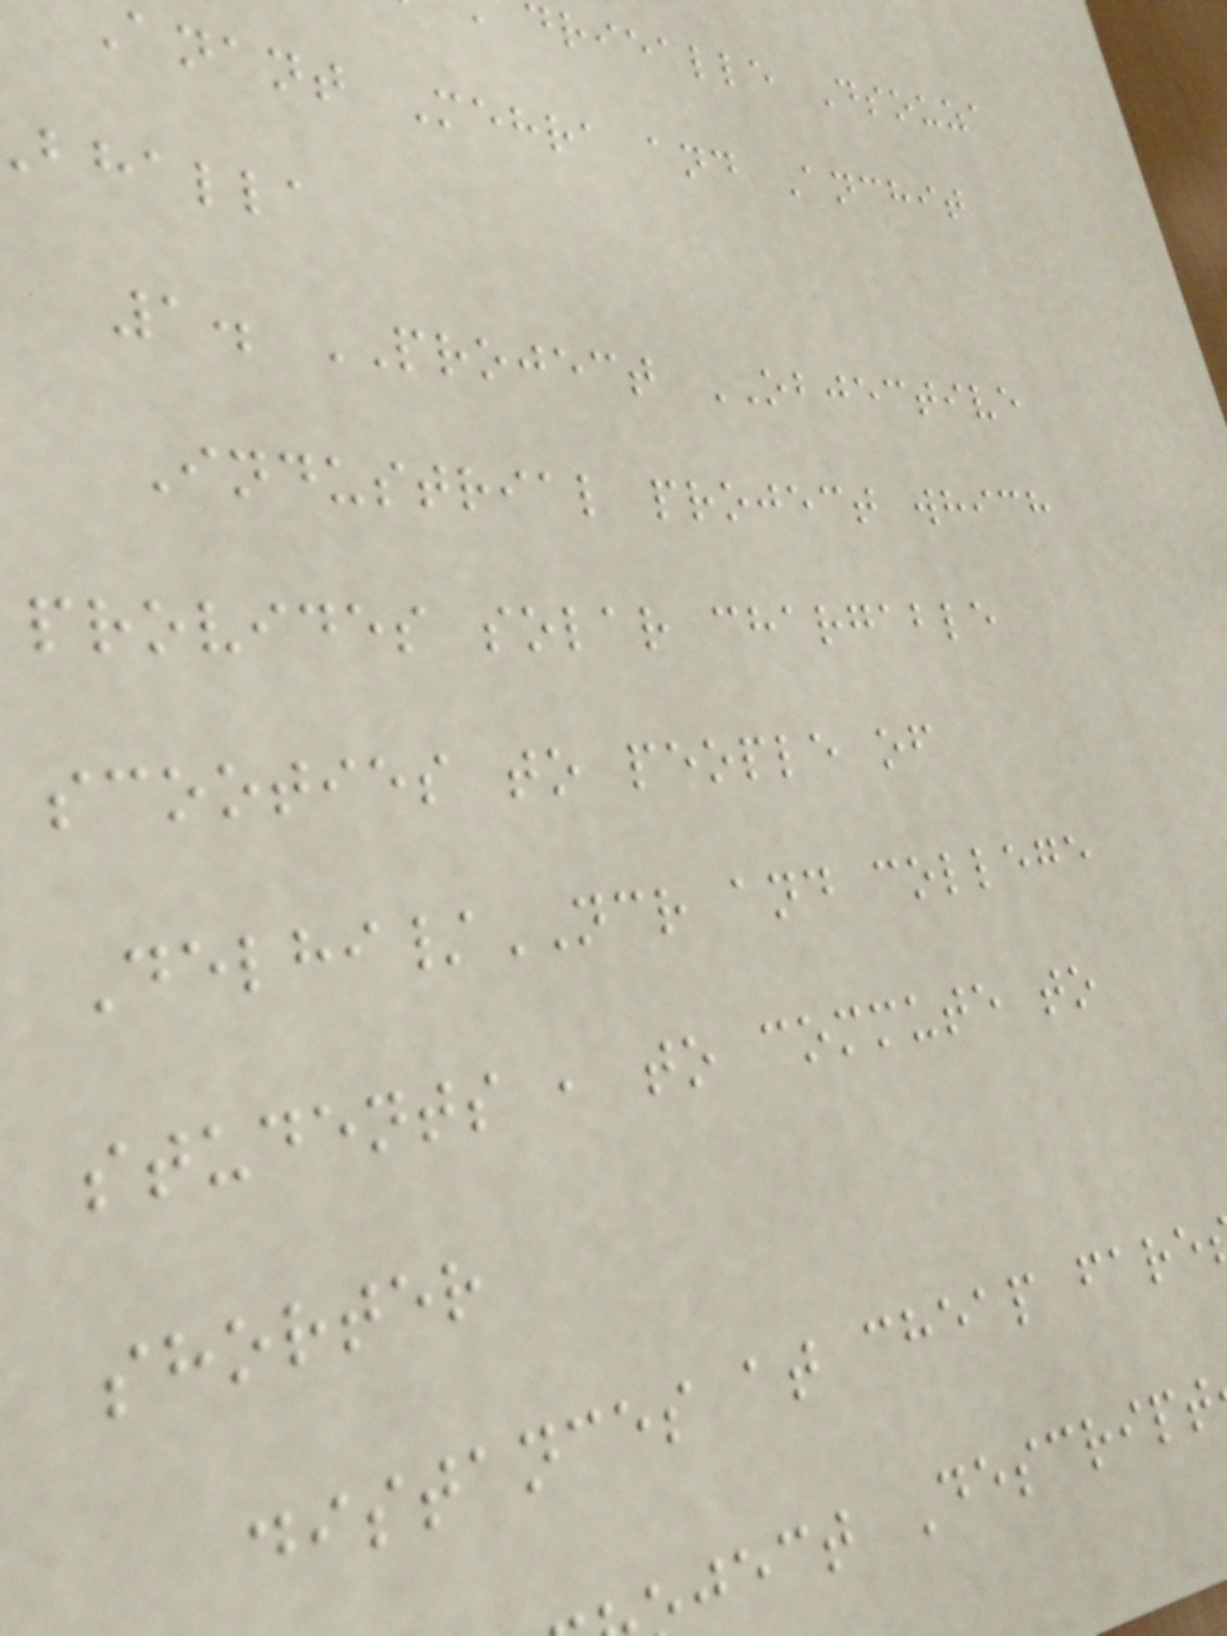driealle Dsouza
anant Mehra and Anchit
bhalla
1. PROJECT OBJECTIVE
Industrial project which
provides solar chargable
scooties to people of
Delhi/NCR and college
students , to commute to
shorter
distances at cheap fare
ject Descript
